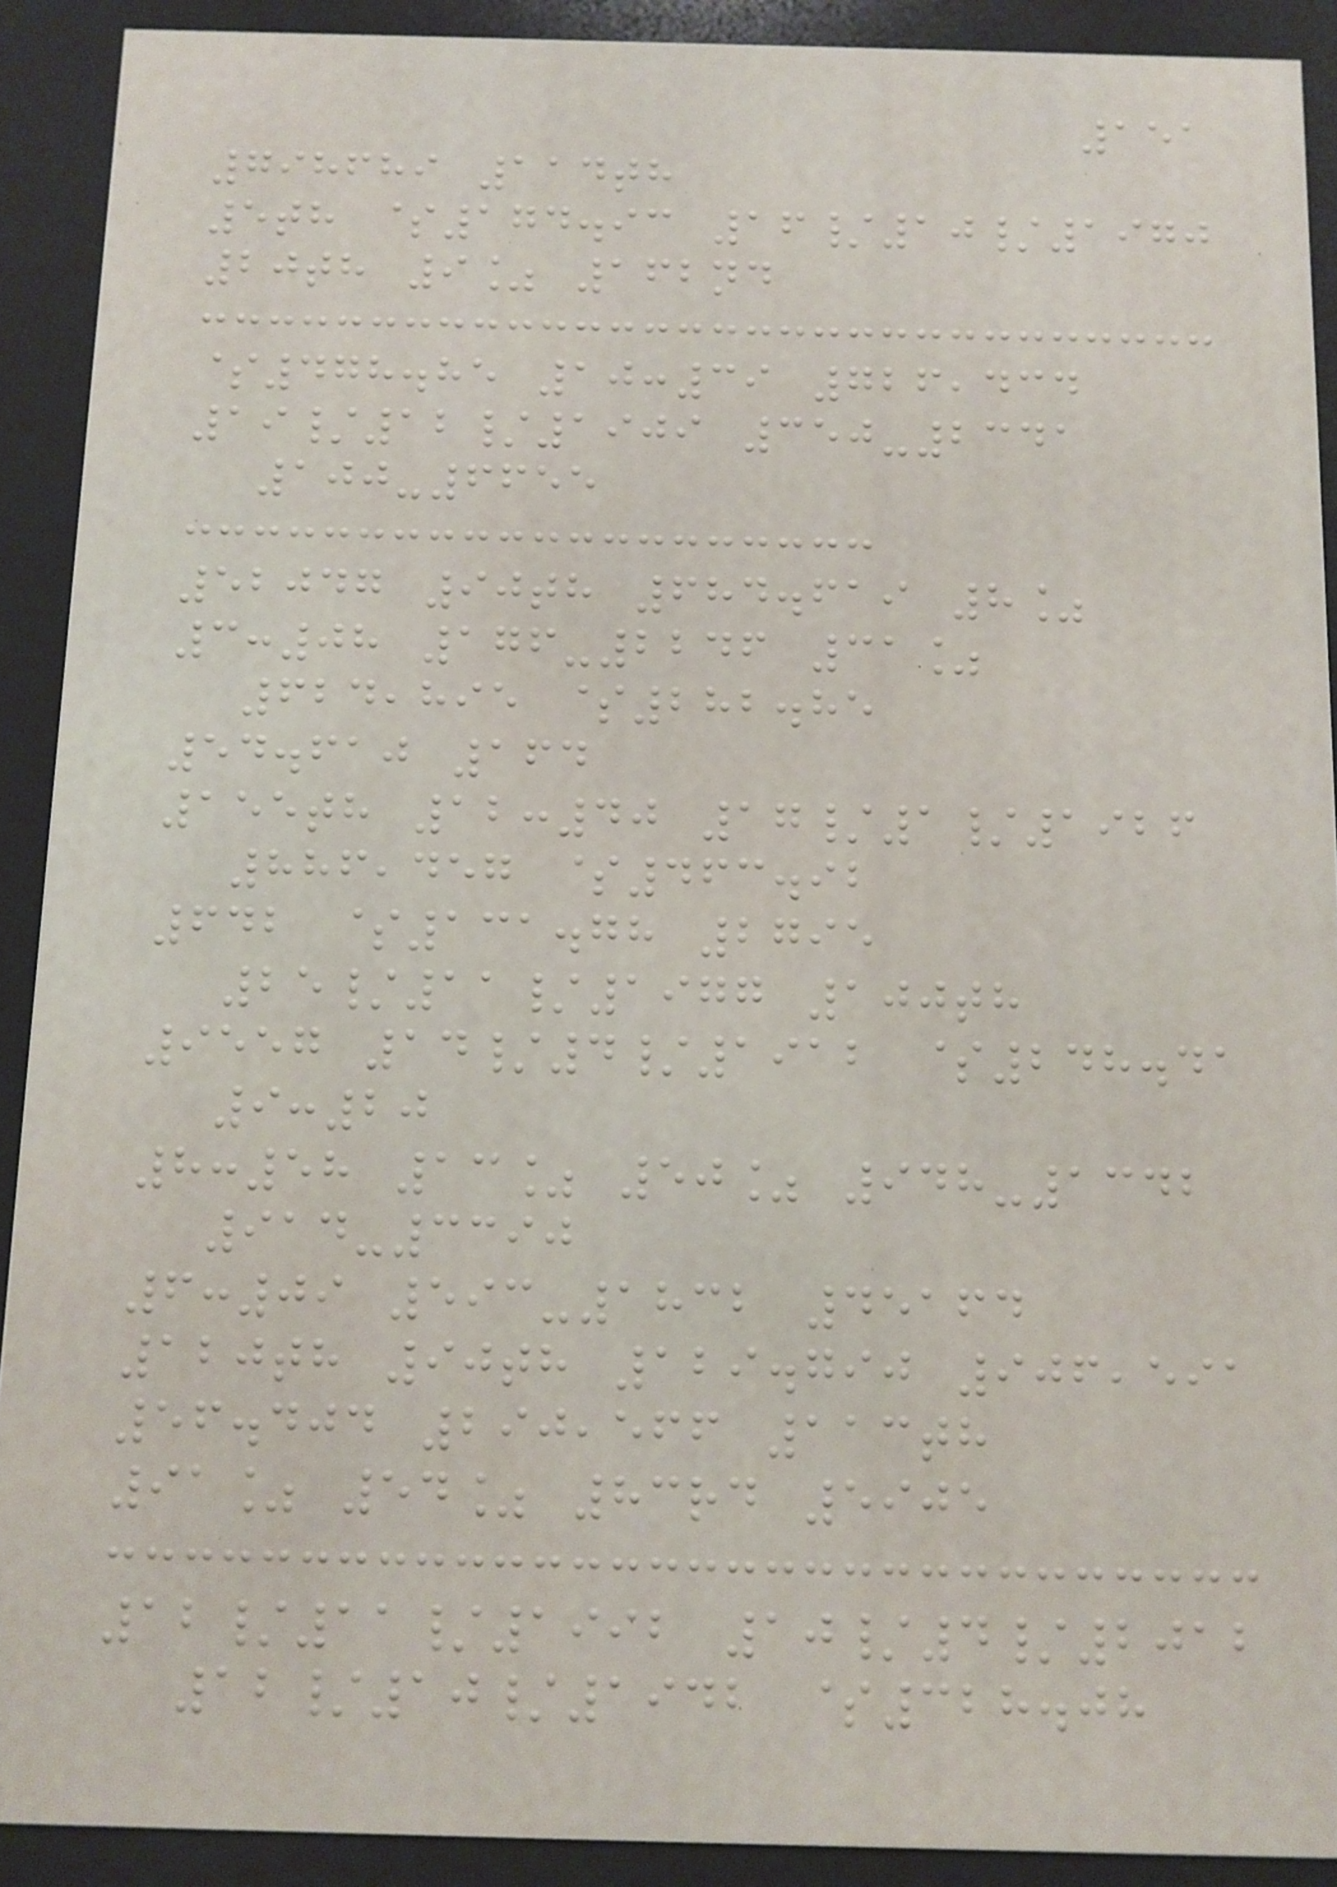151
798689 114th
5th $174.93 16/10/1970
20th 9% 162nd
$478.85 10:39 726,434
19/12/1909 350-2341
100-6655
52047 90th 684.619 8%
3:08 176-2246 31%
624,895 $282.85
54.610 164
155th 12:40 17/1/1926
886,457 $463.92
642 $131.78 2795
25/11/1977 100th
9557 14/4/1912 $248.41
9:20
8:58 13% 50% 948-1342
914-3390
6:09 593-1832 45164
120th 90th 129.790 906,591
56.404 290,566 113th
91% 54% 83rd 5905
12/11/1992 10/4/2012
12/10/1942 $328.08
